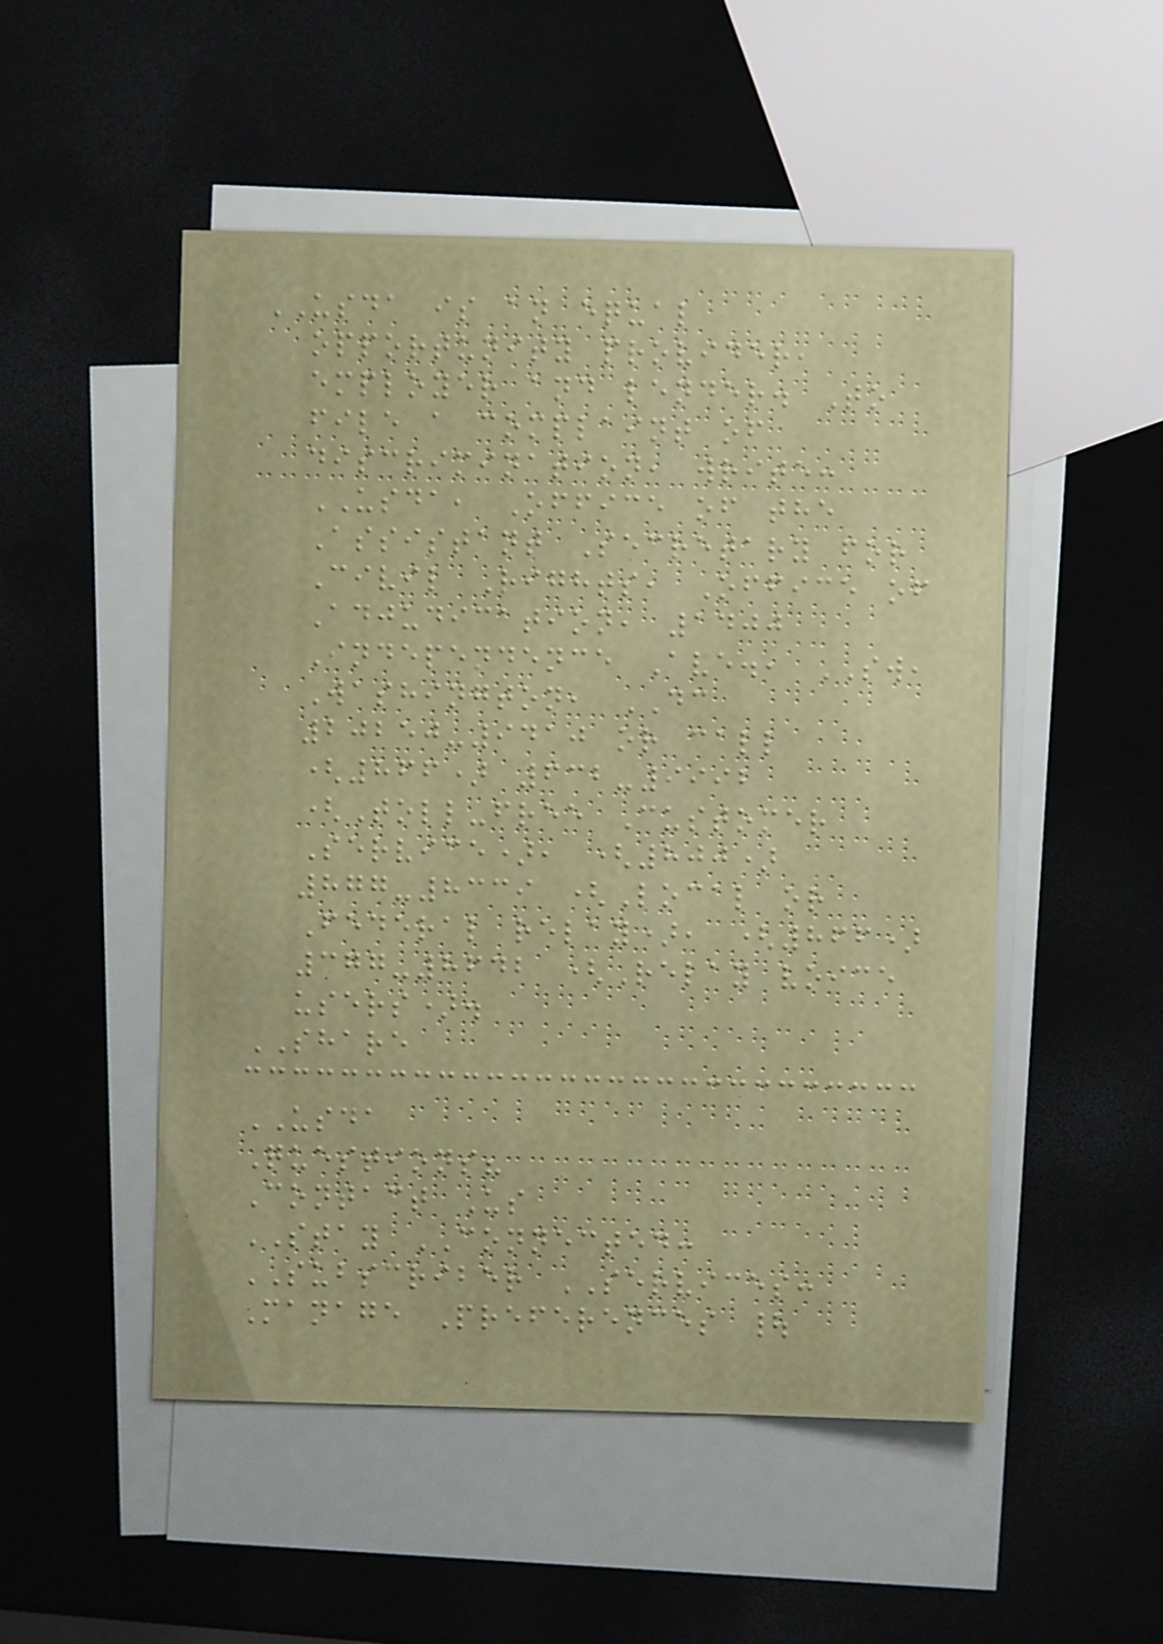USDA is an equal
opportunity provider,
employer and lender. To
file a complaint of
discrimination, write:
USDA, Office of the
Assistant Secretary for
Civil Rights, Office of
Adjudication, 1400
Independence Ave., SW,
Washington, DC
20250-9410 or call
(866) 632-9992
(Toll-free Customer
Service), (800)
877-8339 (Local or
Federal relay), (866)
377-8642 (Relay voice
users).
SHARE
USDA
Questions?
Contact Us
STAY CONNECTED:
SUBSCRIBER SERVICES:
Manage Preferences |
